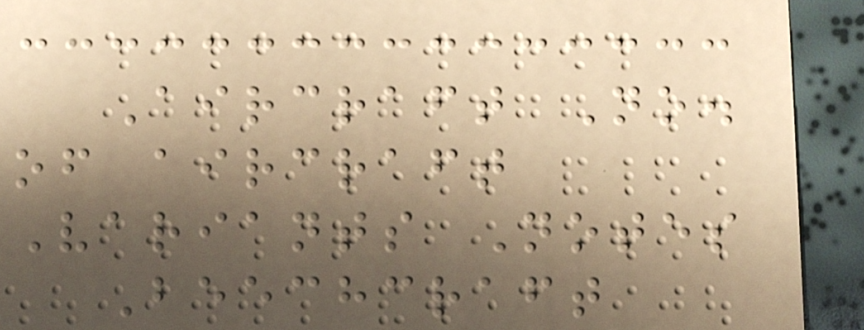Aircraft No.
of aircraft
Variants Notes
Beechcraft
